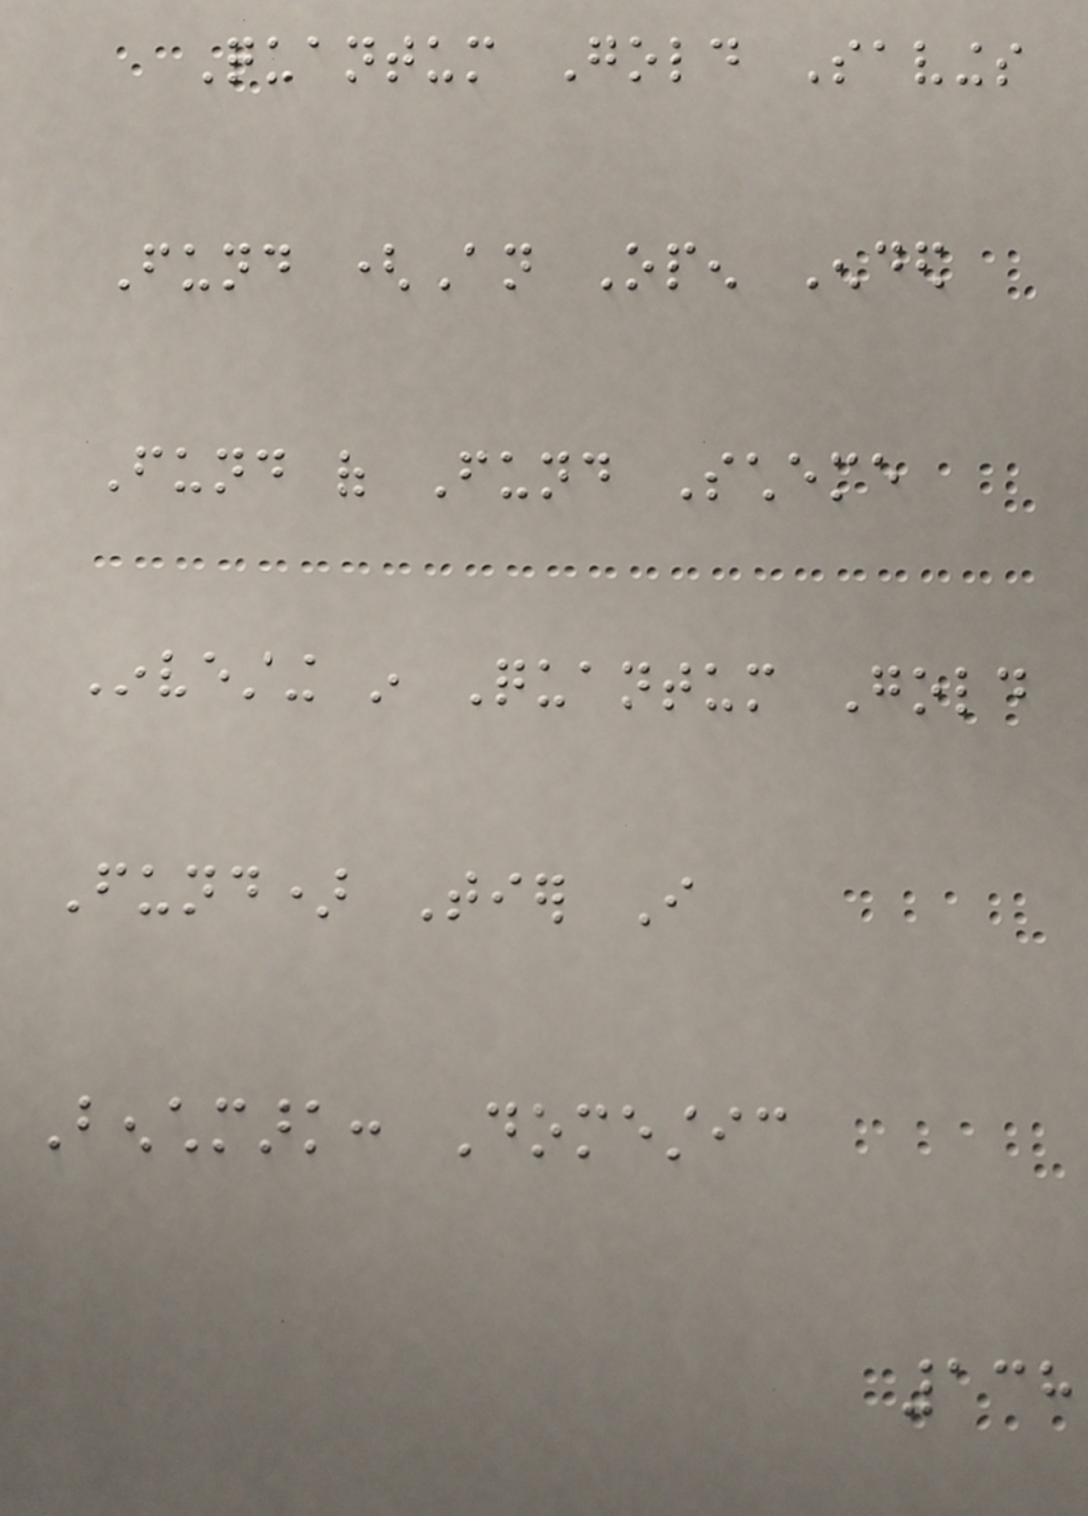Quantum Gold Savings
Fund (An Open Ended
Fund of Fund Scheme
Investing in Quantum Gold
Fund) Tier I
Benchmark: Domestic
138
